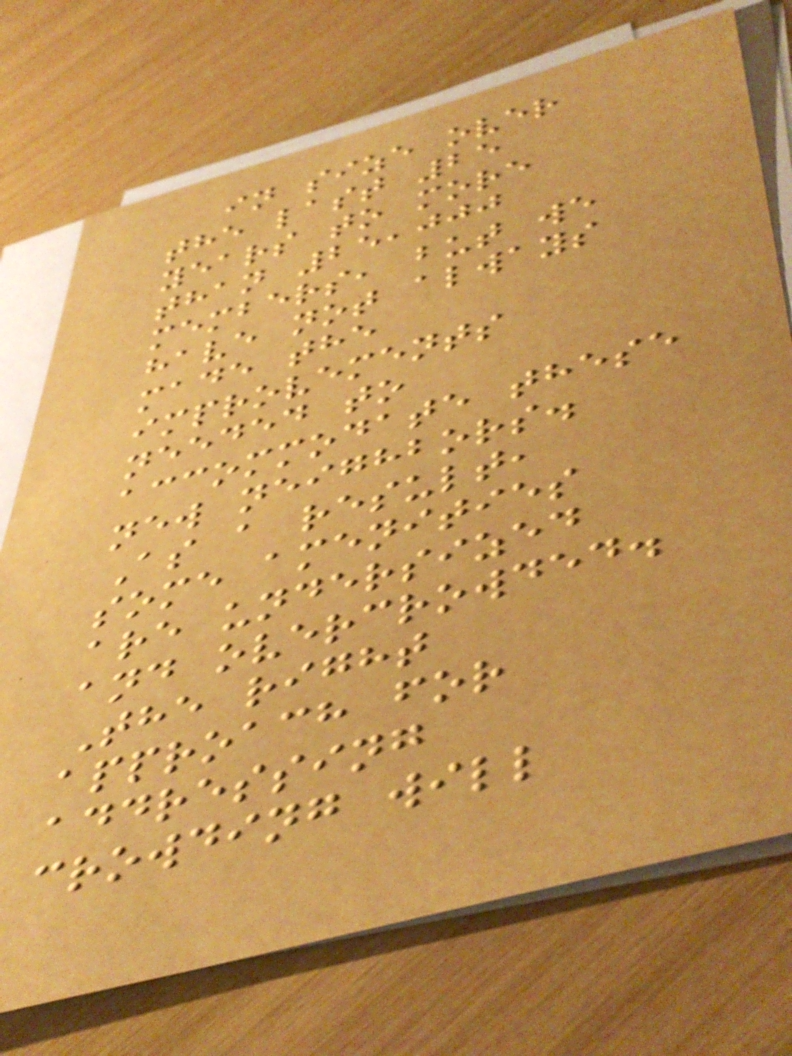in size over
the last 25
years to more
than 25,000
members, but we
have not always
made the
improvements
needed to
accommodate these
new neighbors.
As a result,
some amenities
are undersized
and overcrowded.
The right
approach for
addressing
crowding will
